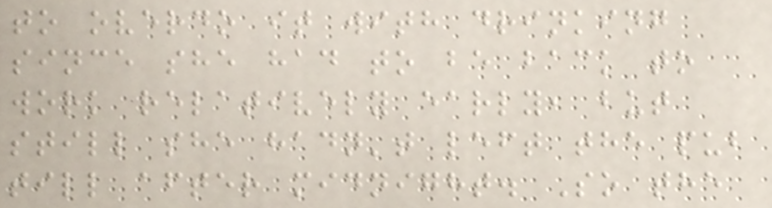to overdo it with drinking
since she had to be back to
work relatively early, but
still she hadn't left the pub
till after midnight. So the
